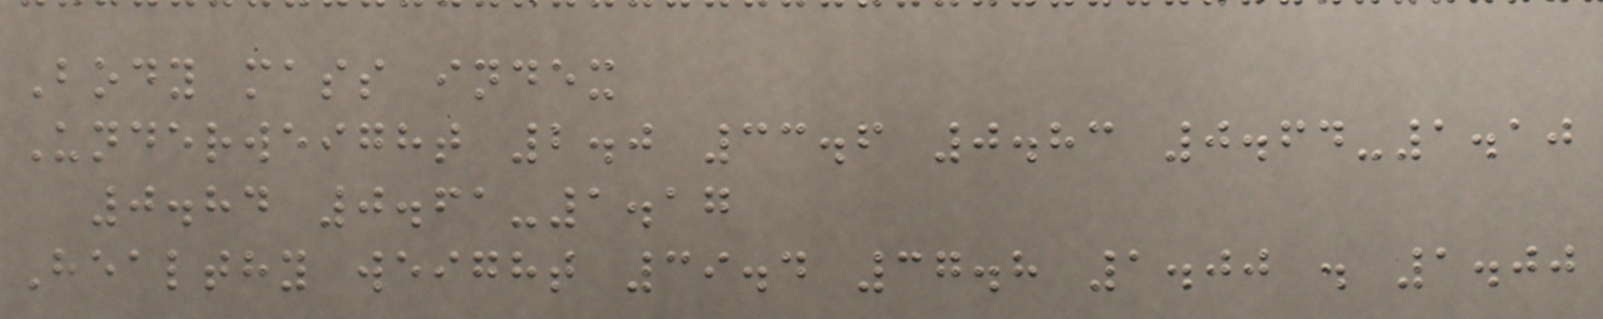Body mass index
Underweight 2.0 33.6 0.83 0.64-1.10
0.84 0.61-1.17
Healthy weight 39.4 37.8 1.00 . 1.00
